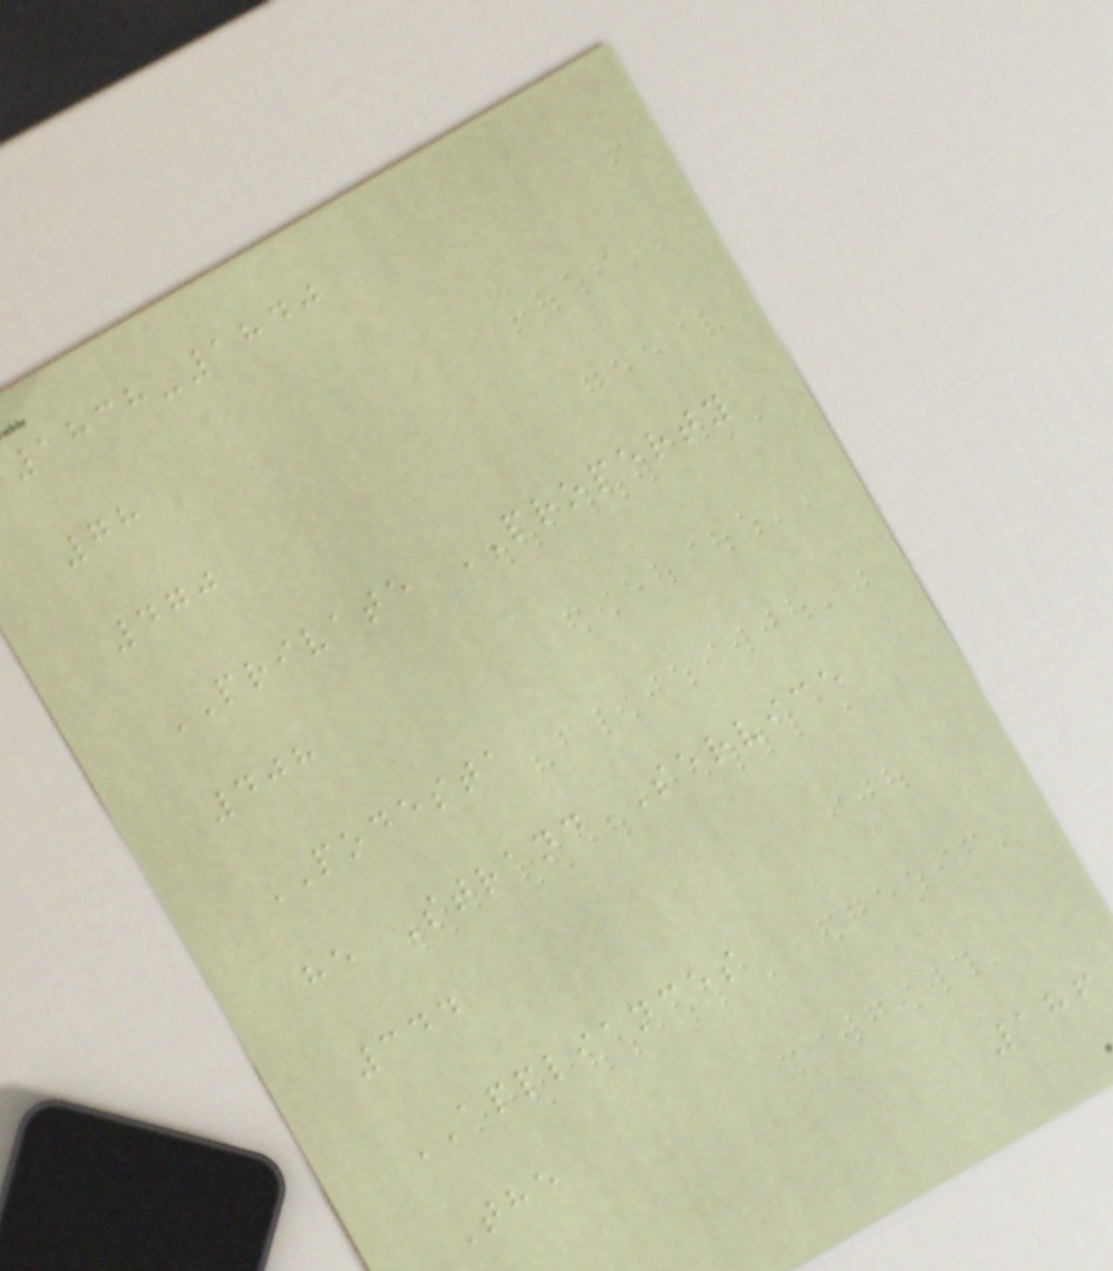1838-1840
78
470
PRIVATE PROPERTY
408
PODESTA
he Strand Service
344
APPLIANCES
The
186
